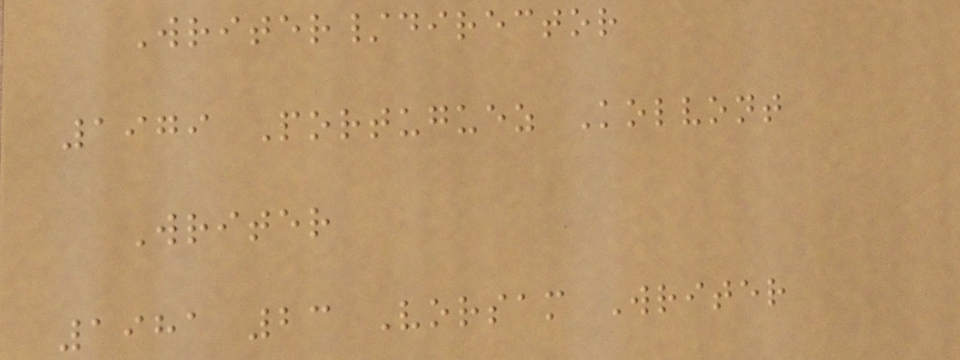Writer/director
1979 Portuguez Kolvont
Writer
1981 23 Vorsam Writer
